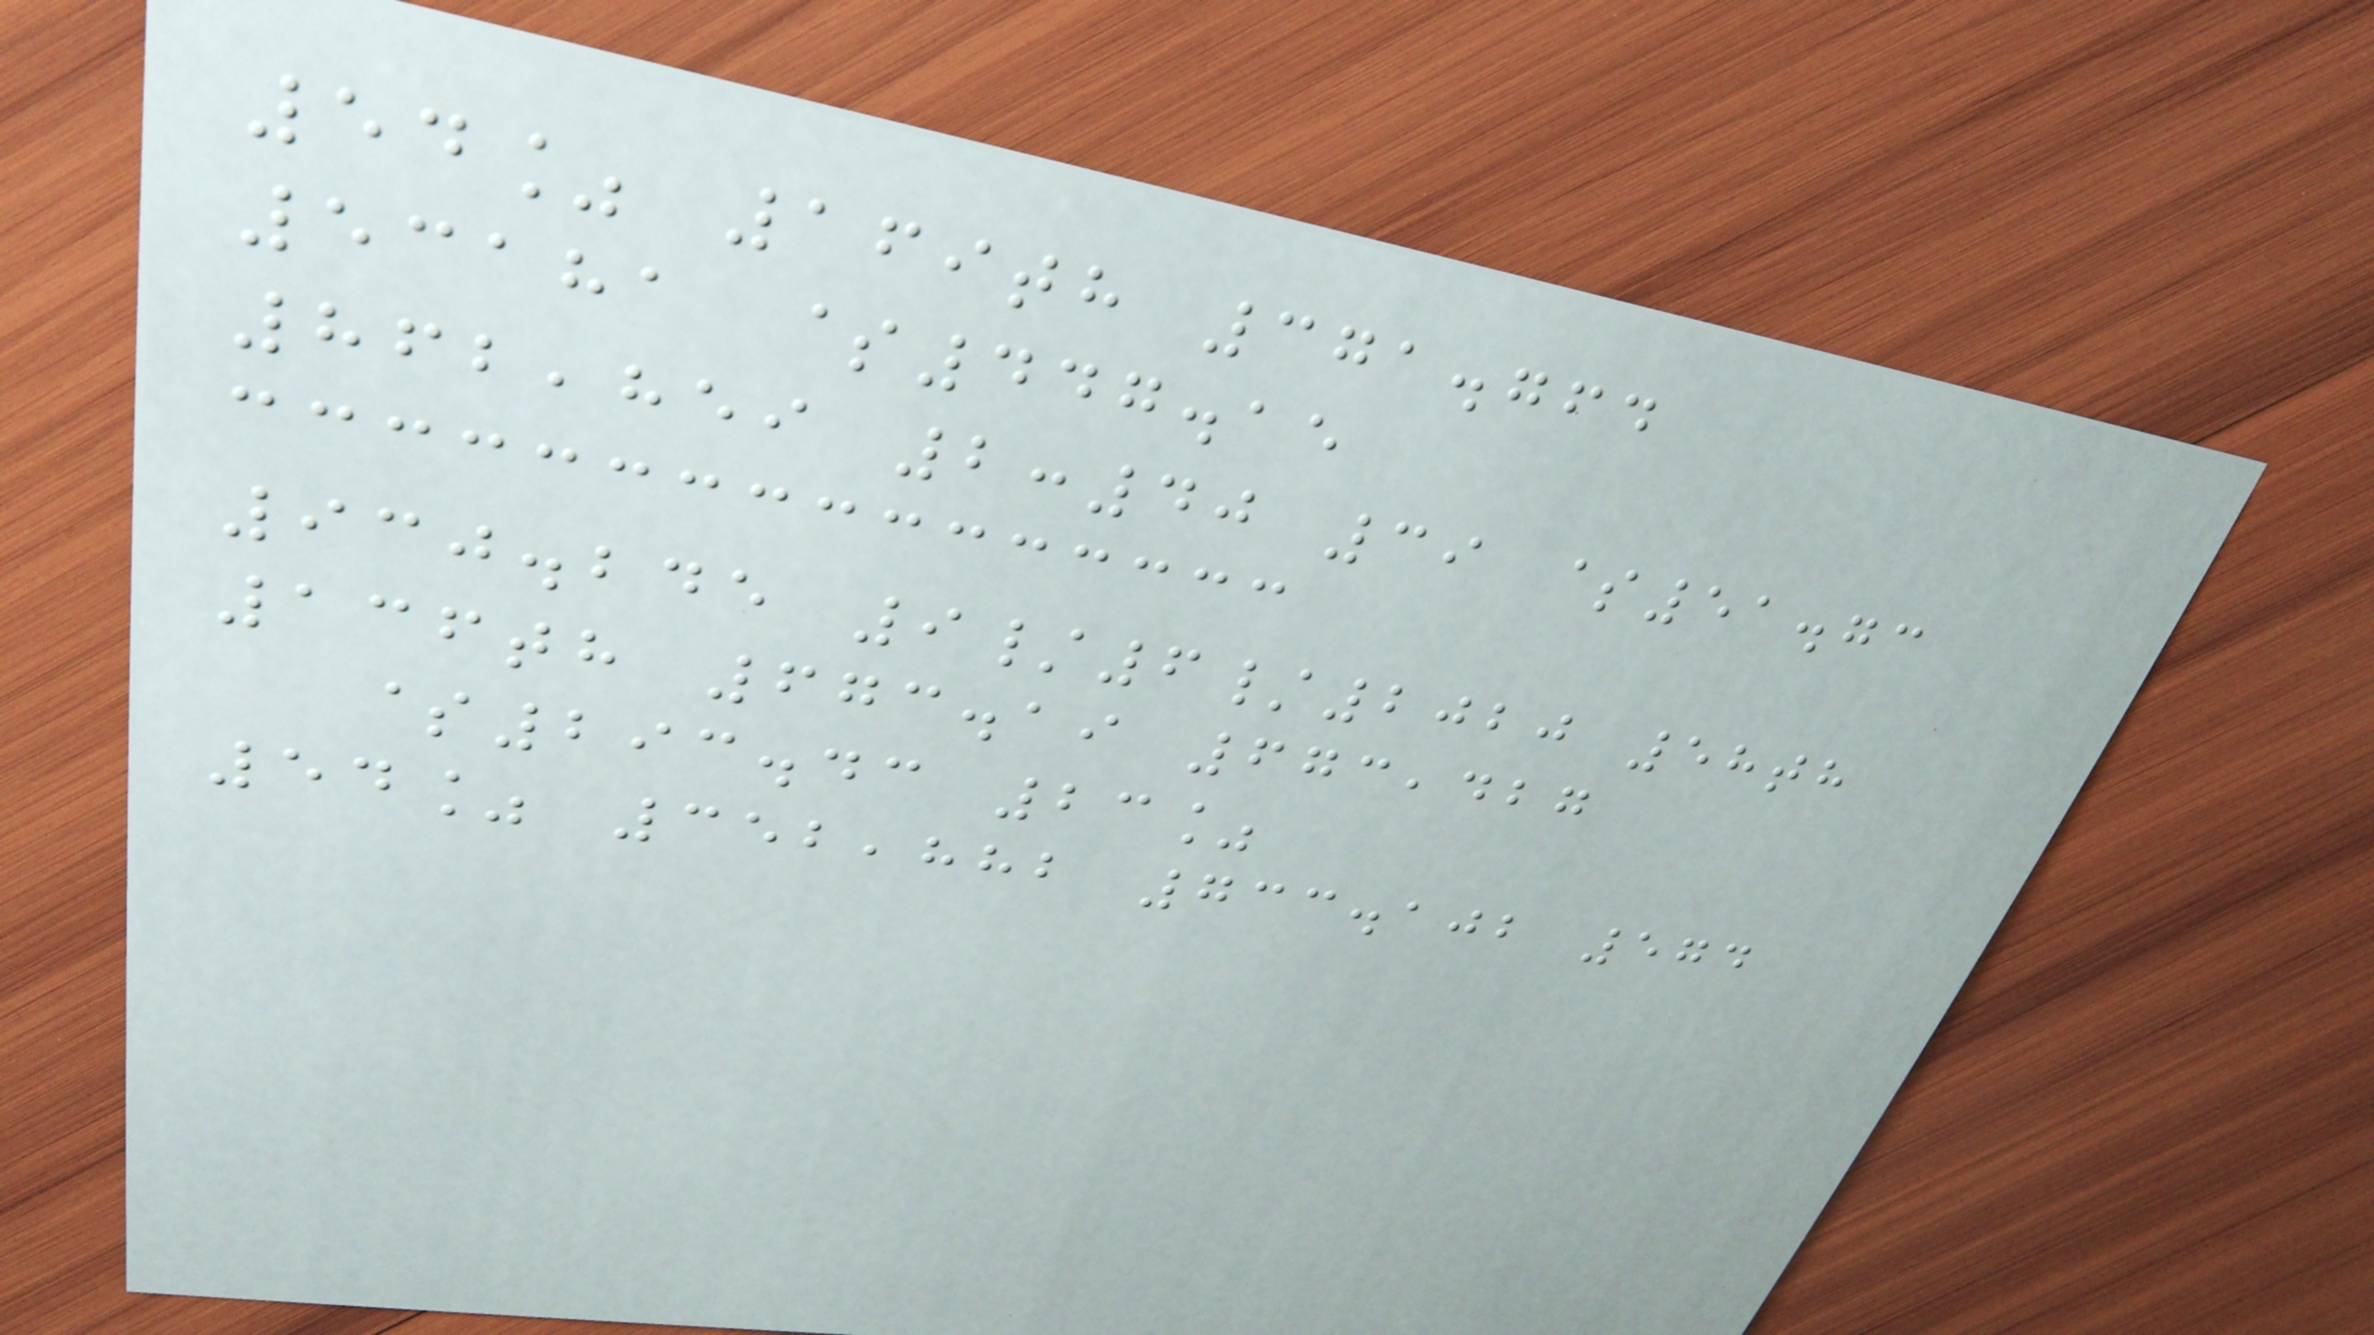54% 169th 371.764
53181 $447.15
862,859 2:40 39 $51.73
930.245 9/6/2020 58th
136th 673.19 673,427
$293.43 23%
54% 352,882 733.102 574
